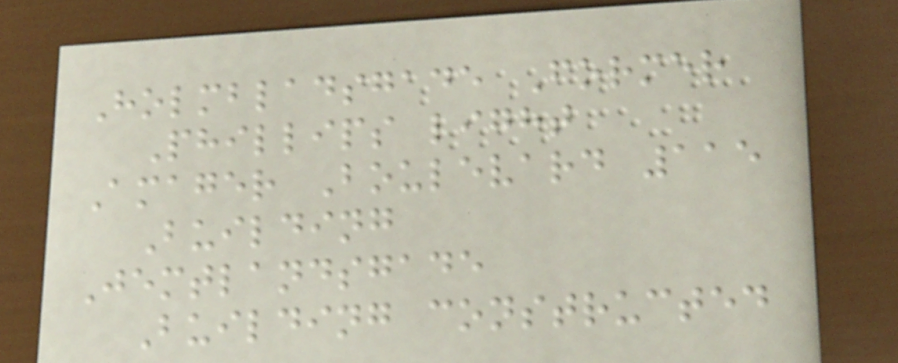Holmbladsgade Former
Phillips light
Amager Boulevard 115
Building
Jemtlandsgade
Building constructed
